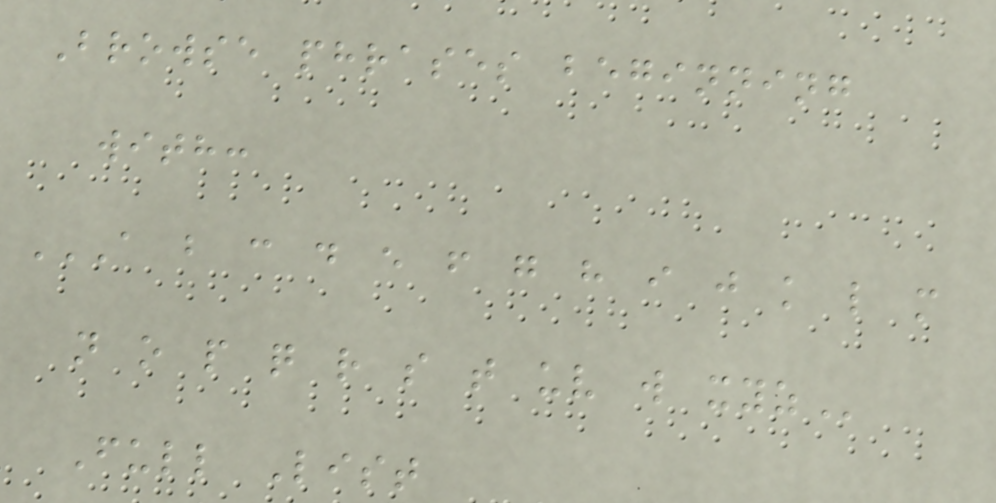Browse phrases beginning
with:
A B C D E F G H I J K L M
N O P Q R S T UV W XYZ
Full List
